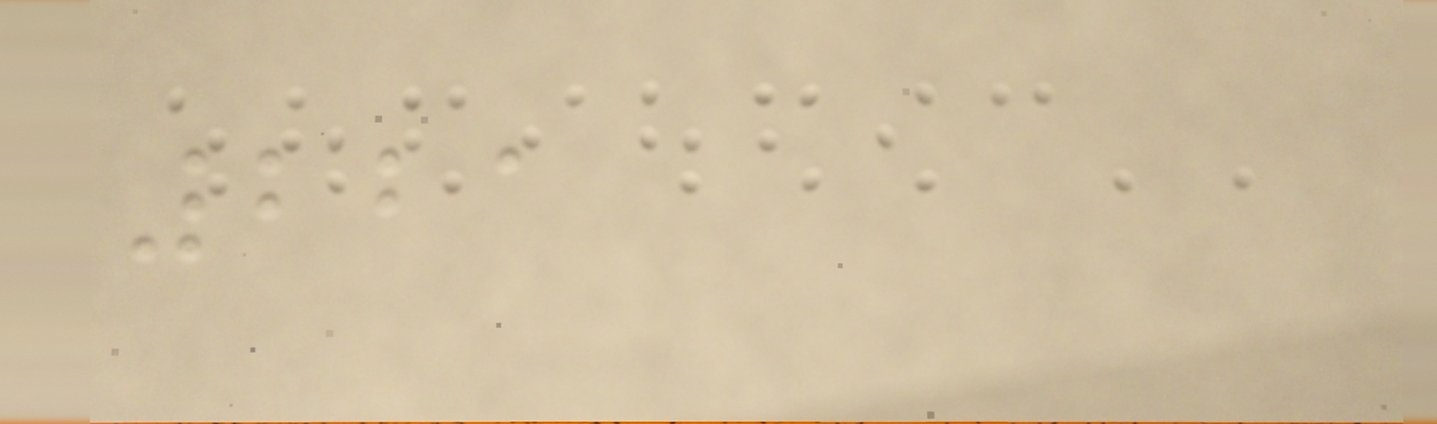221
